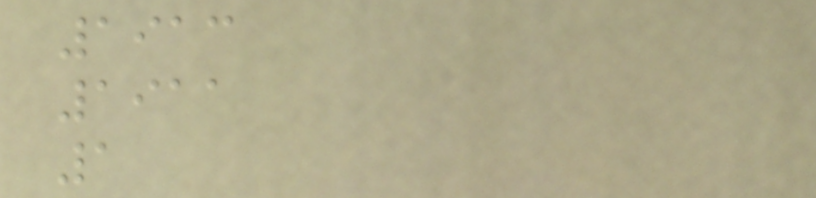1913
1911
1
